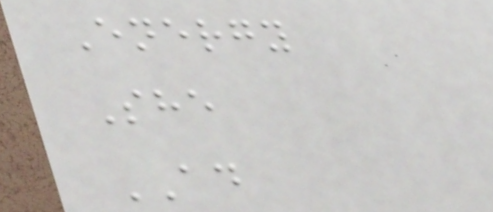Energy
She
AD
